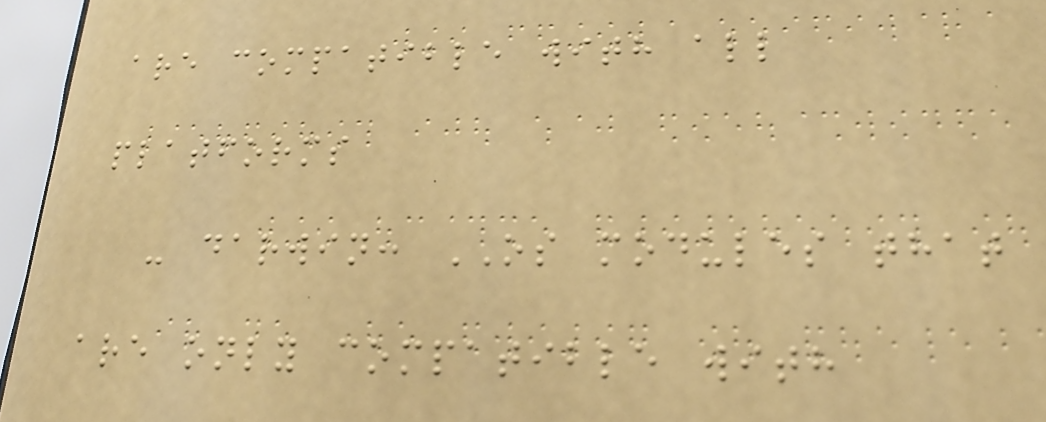are compatible with all
platforms
- darwin: OS modules that
are only compatible with
